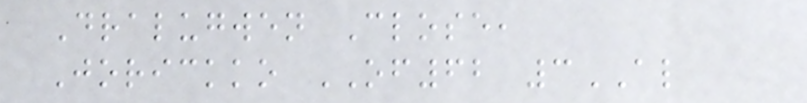Dralugwen Close,
Jorickko OF62 3AL
